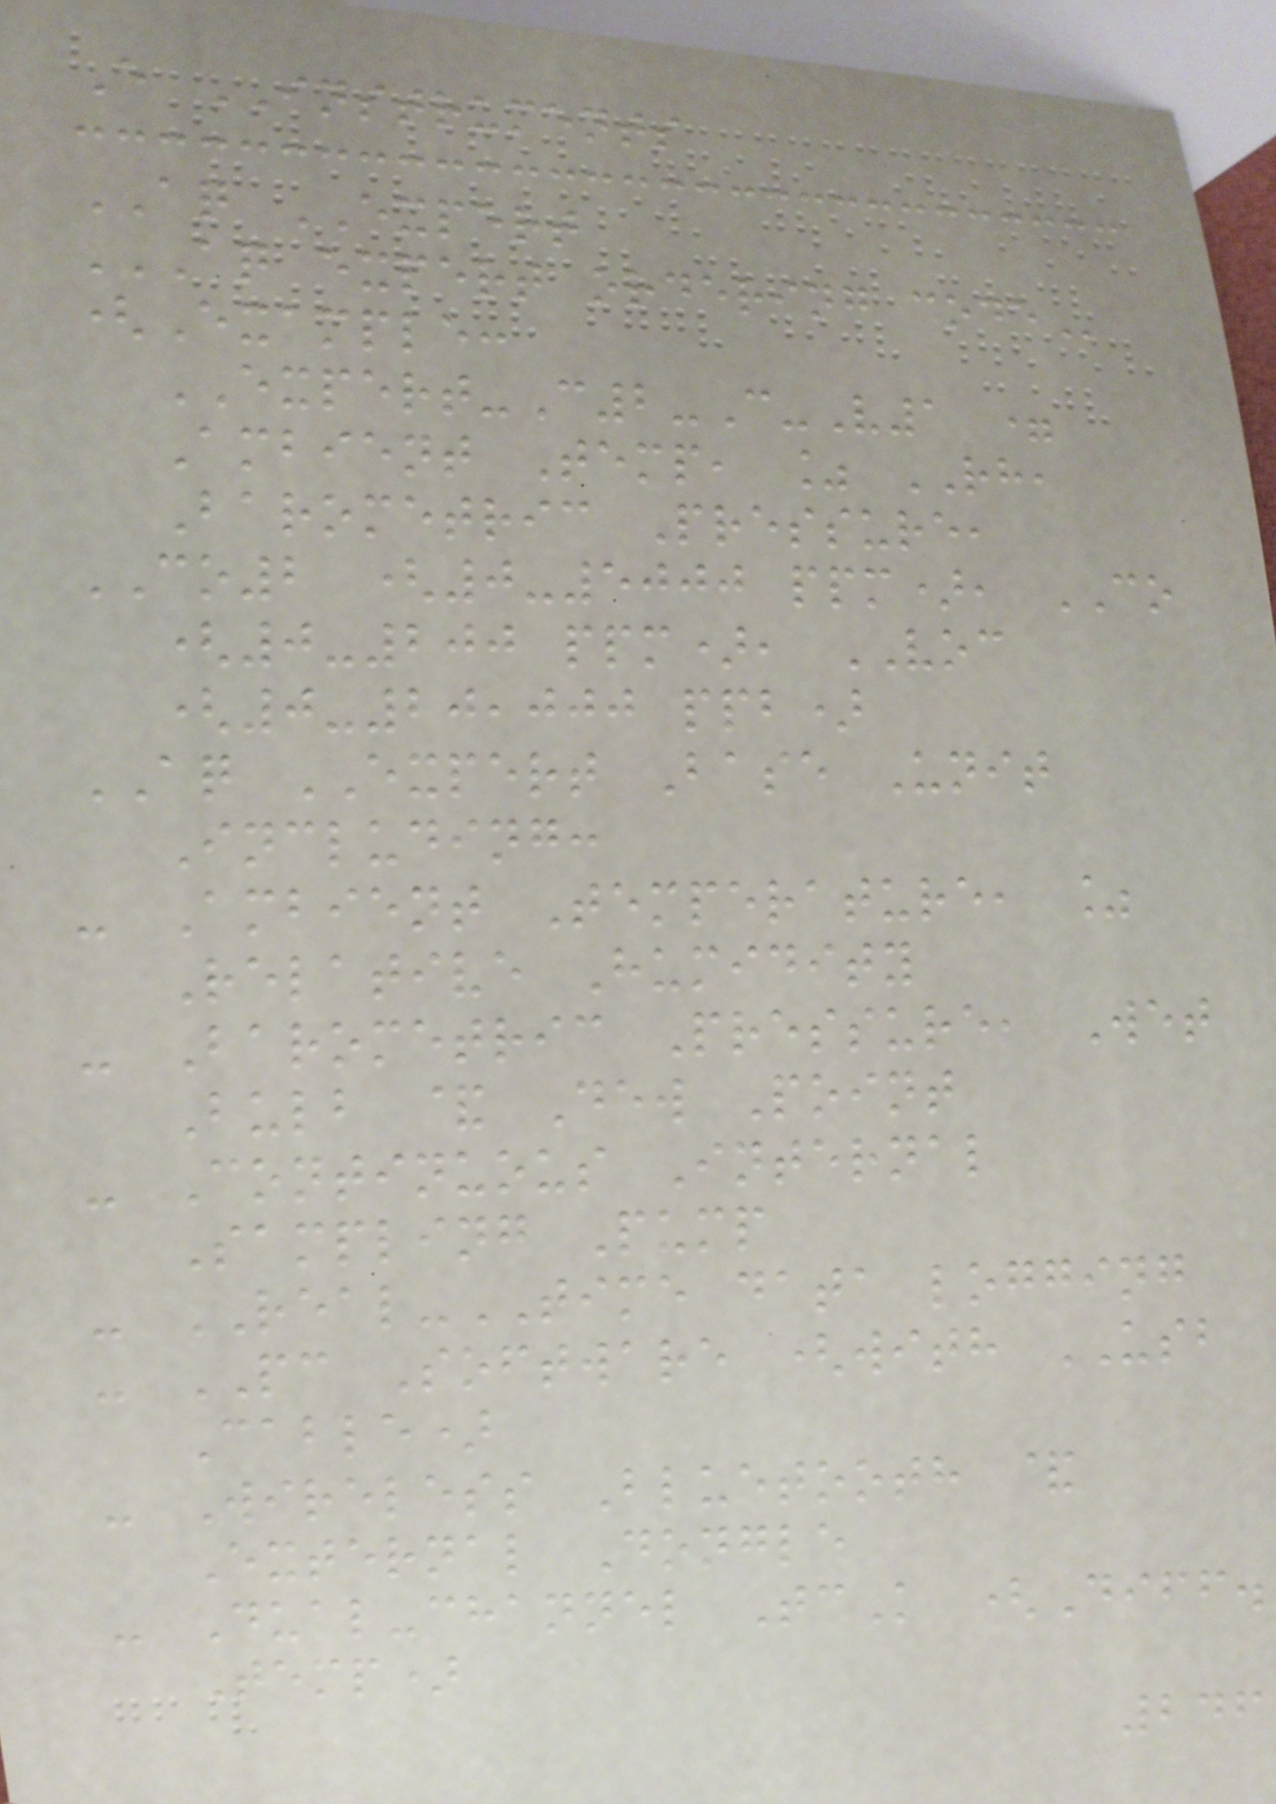E INSTRUMENTS
AQ EXPERT
AQ EXPERT ORDERING CODE
(Example:
EXPERT-C2-C-V1 =
Ambient Temp, % RH,
Barometric Pressure,
CO2 (0-5000 ppm), CO
(0-200 ppm), VOC
(0-20,000 ppb)
AQ EXPERT Base Unit
Including:
- Ambient Temperature, %
Relative Humidity
- Barometric Pressure, Wet
Bulb & Dew Point
- Continuous Internal
Sampling Pump
- REAL-TIME data logging
- PC Software (with USB
Cable)
- Wireless Bluetooth &
External Dongle
- Dual-channel TcK (Diff.
Temp)
246
